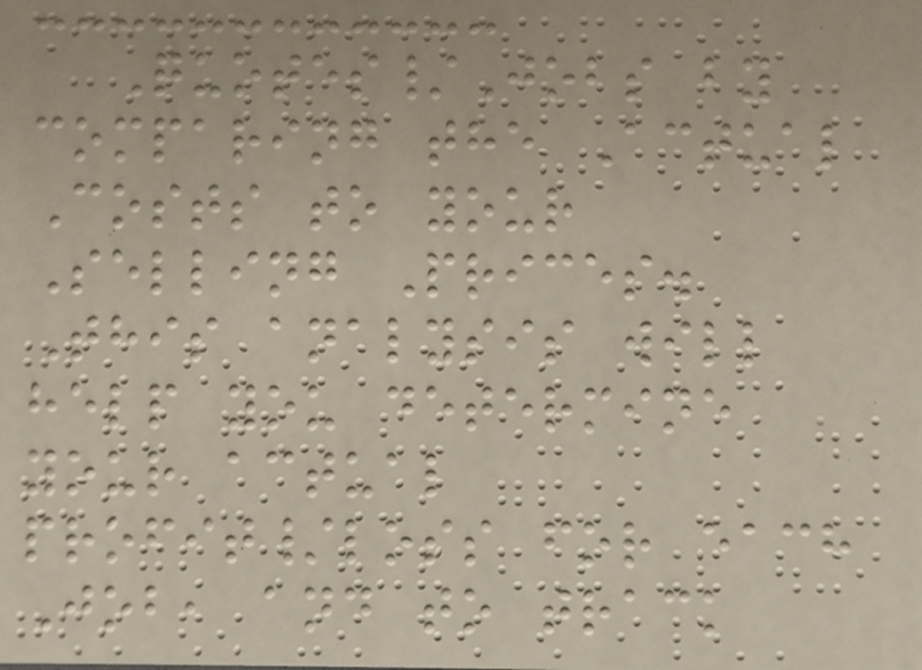Quotes/Jobs by
comparing the Actual
Costs to your
Selling Prices.
This analysis will
help you determine
your actual
profit/loss for each
Job, and to track
